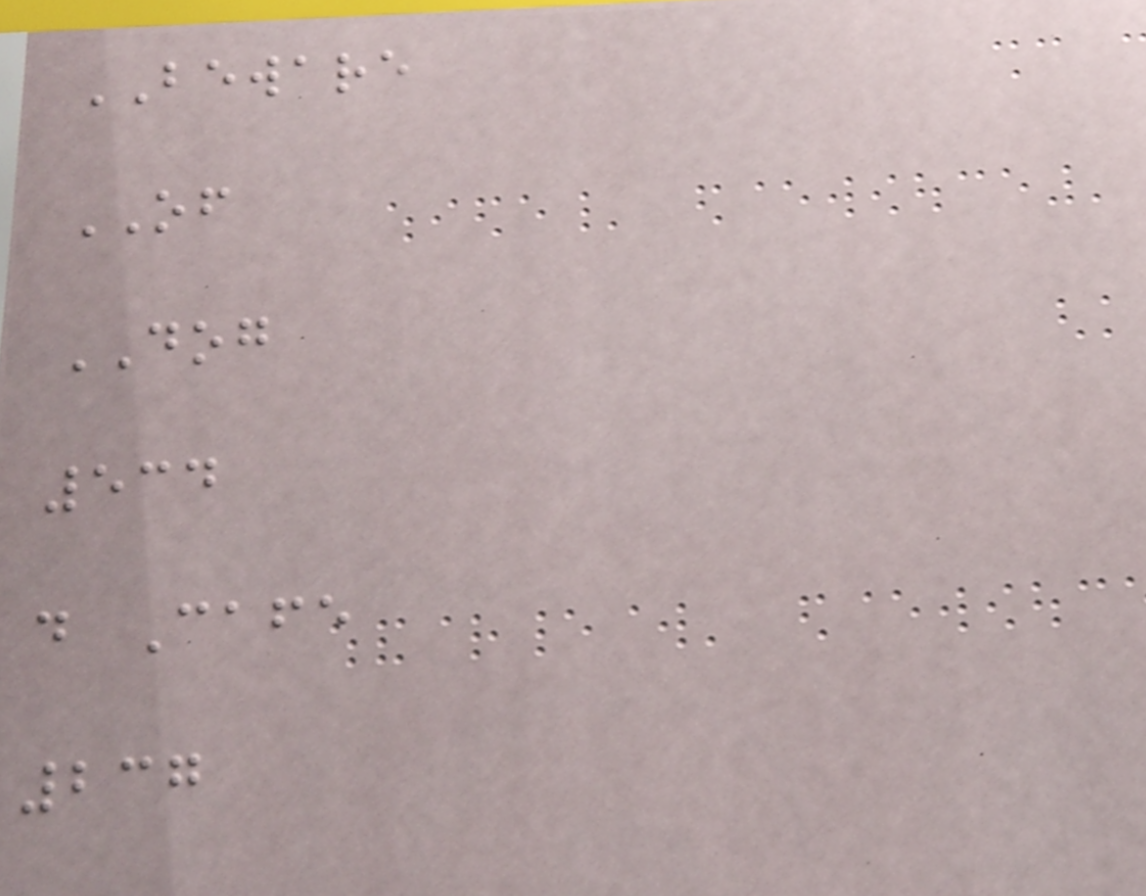BEWARE
OF
DOG
534
d Cafe
237
